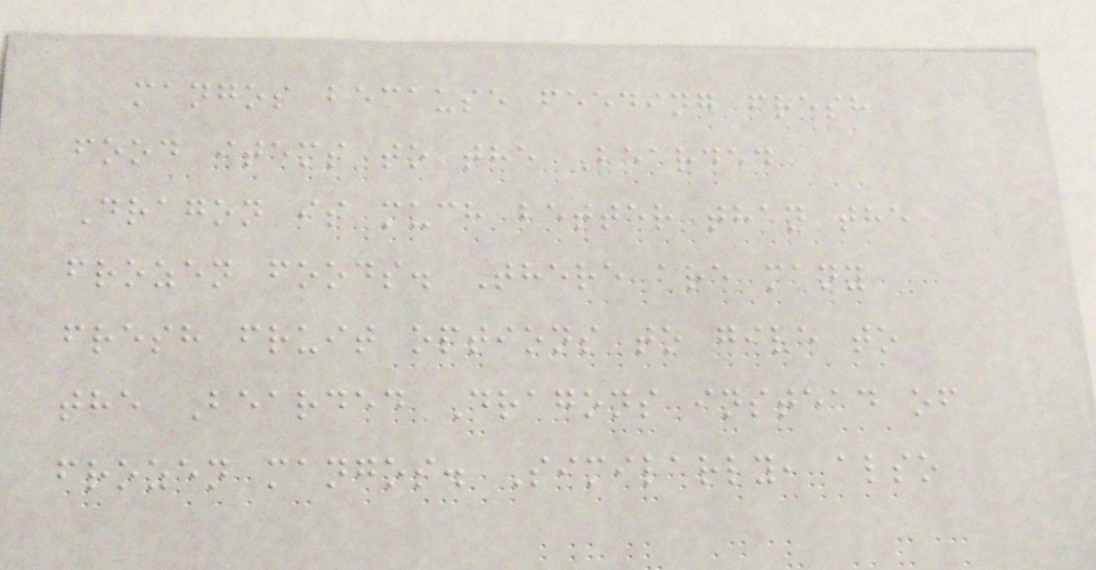mangos because feeding fresh
food items to the Bearded
Dragon is much better than the
frozen foods. There are many
fresh fruit options to give to
the Bearded Dragons instead of
frozen mangos. Similarly, also
